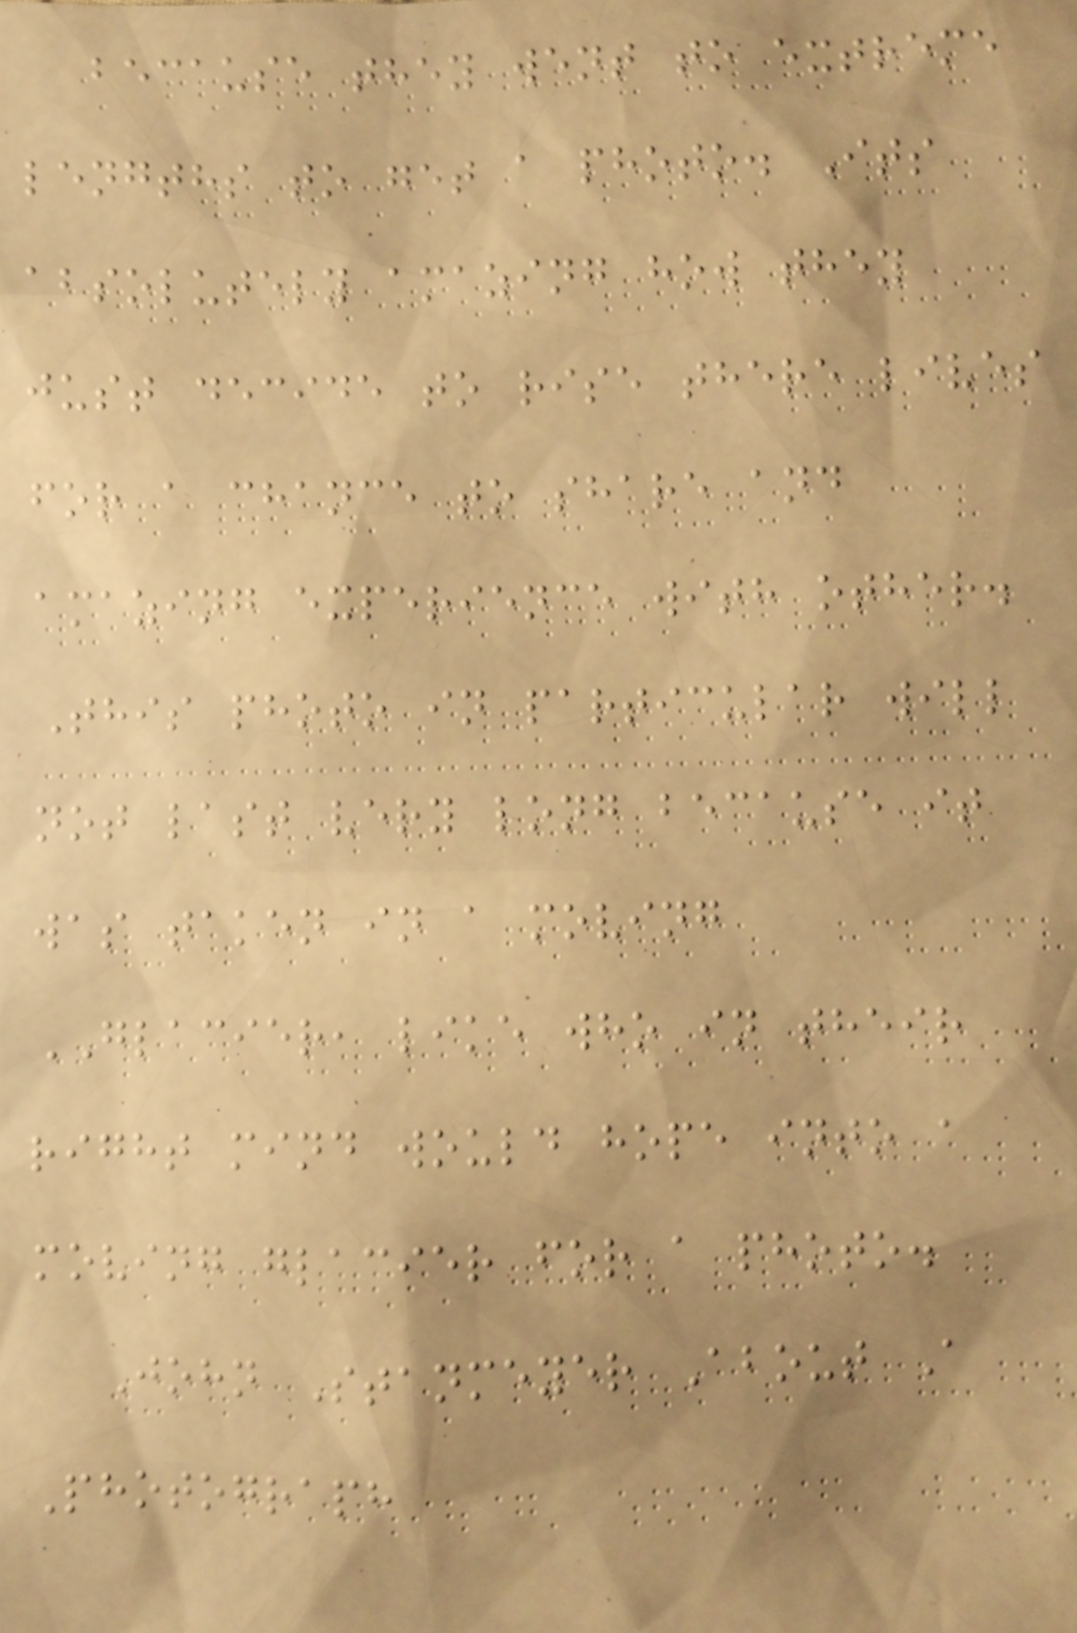because they went to extreme
lengths to get a photo. Its
absolutely amazing how they
just decide to rise there lives
for a chance to share and
amazing experience with other.
This photo in particular will
not last very long because it
was taken in a moving
GLACIER, like who in their
right mind would hope into a
moving glacier for a photo.
John Stanmeyer About A
Photograph
